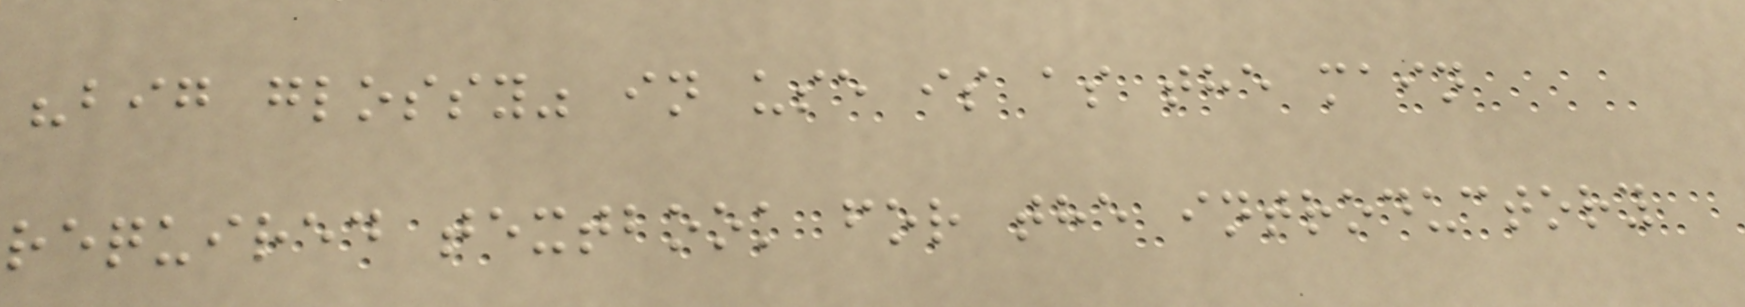"big glossy" in use is as the main
required textbook for the introductory
